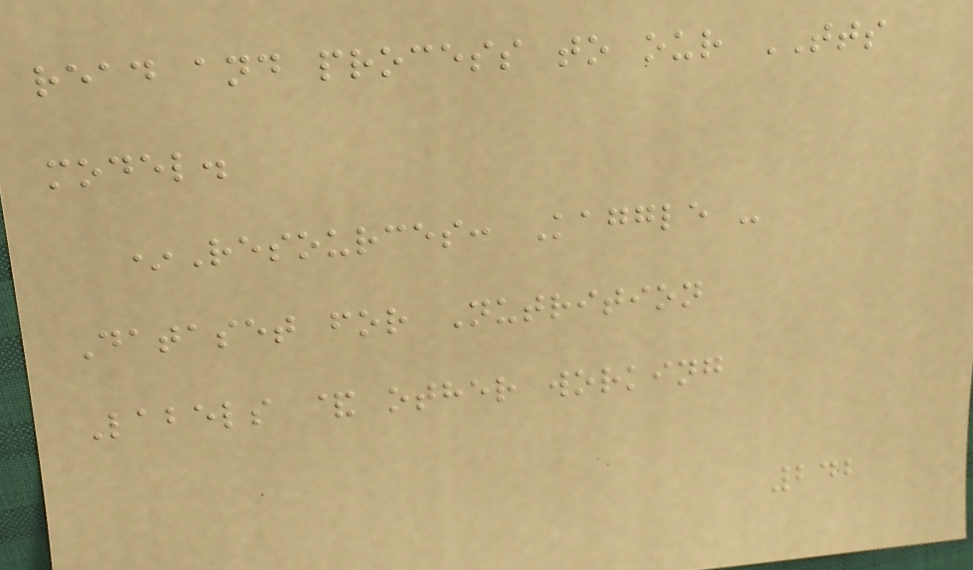read and process to our TTS
model.
*Resources: Kaggle -
Dataset for Nutrition
Labels & other working
242
